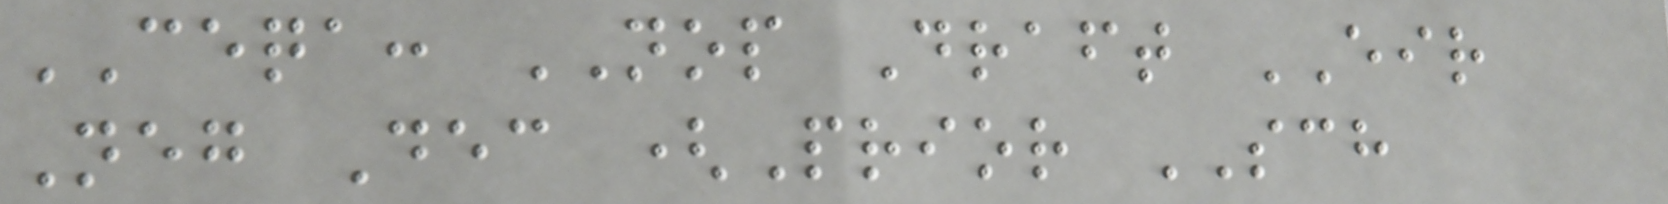CEQA: NOP Draft EIR
Neg Dec (Prior SCH
